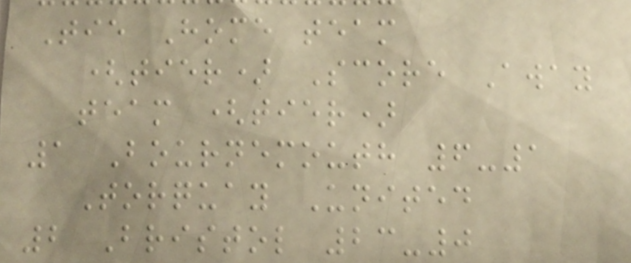Tie Home team
(tier) Score Away
team (tier)
1 Bournemouth 6-1
Torquay United
2 Bristol 23-0
